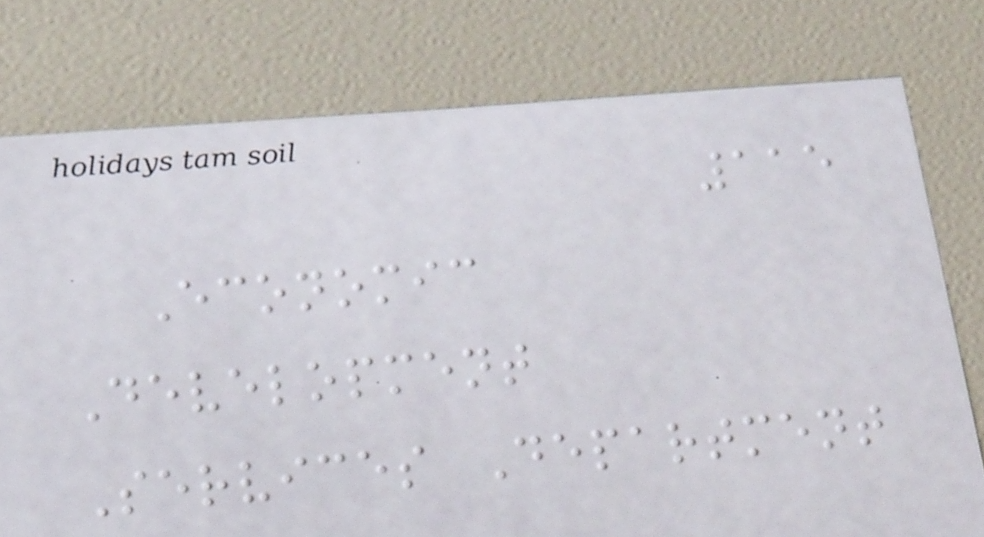115
Economic
Development
Services Department
